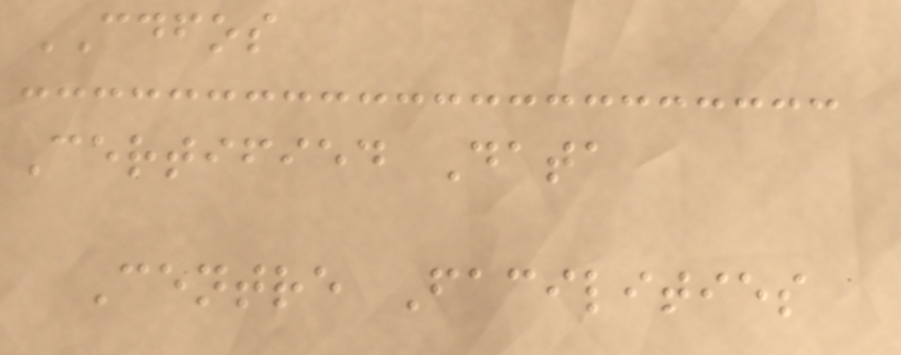CDFOS
Certified Data
Centre Facilities
